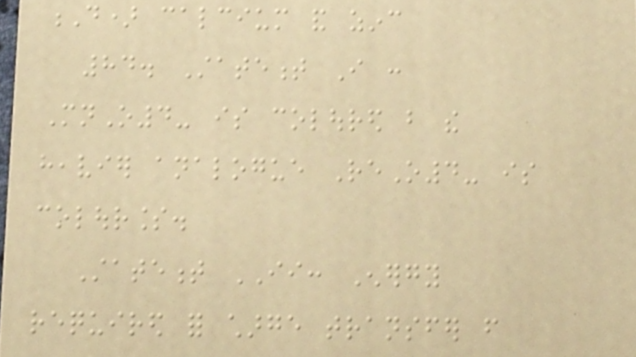D) calcium and zinc
84. Statement I :
MnO4- is coloured but the
heavier analogue ReO4- is
colourless.
Statement II: Energy
required for charge transfer from
